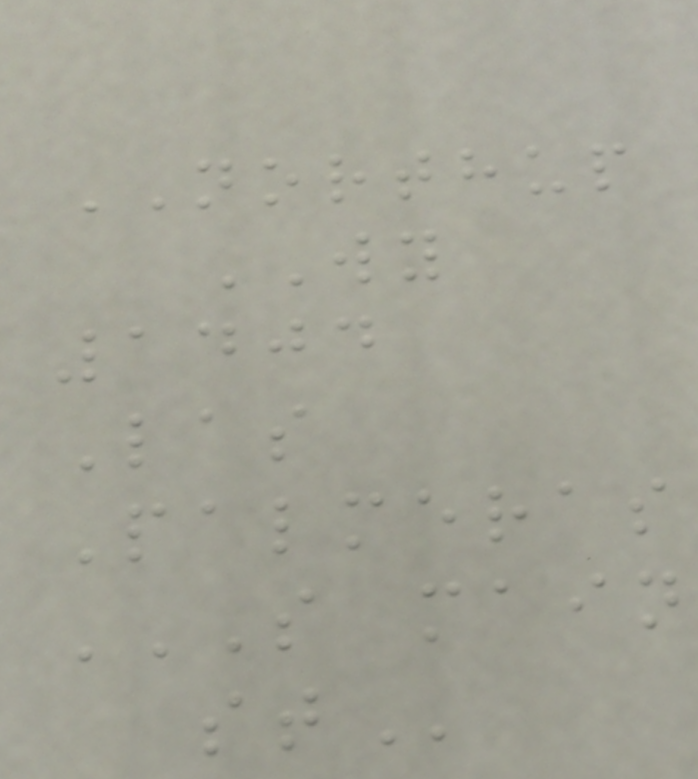NORTHUP
WY
1404
Las
Palmeras
S MAIN
ST
